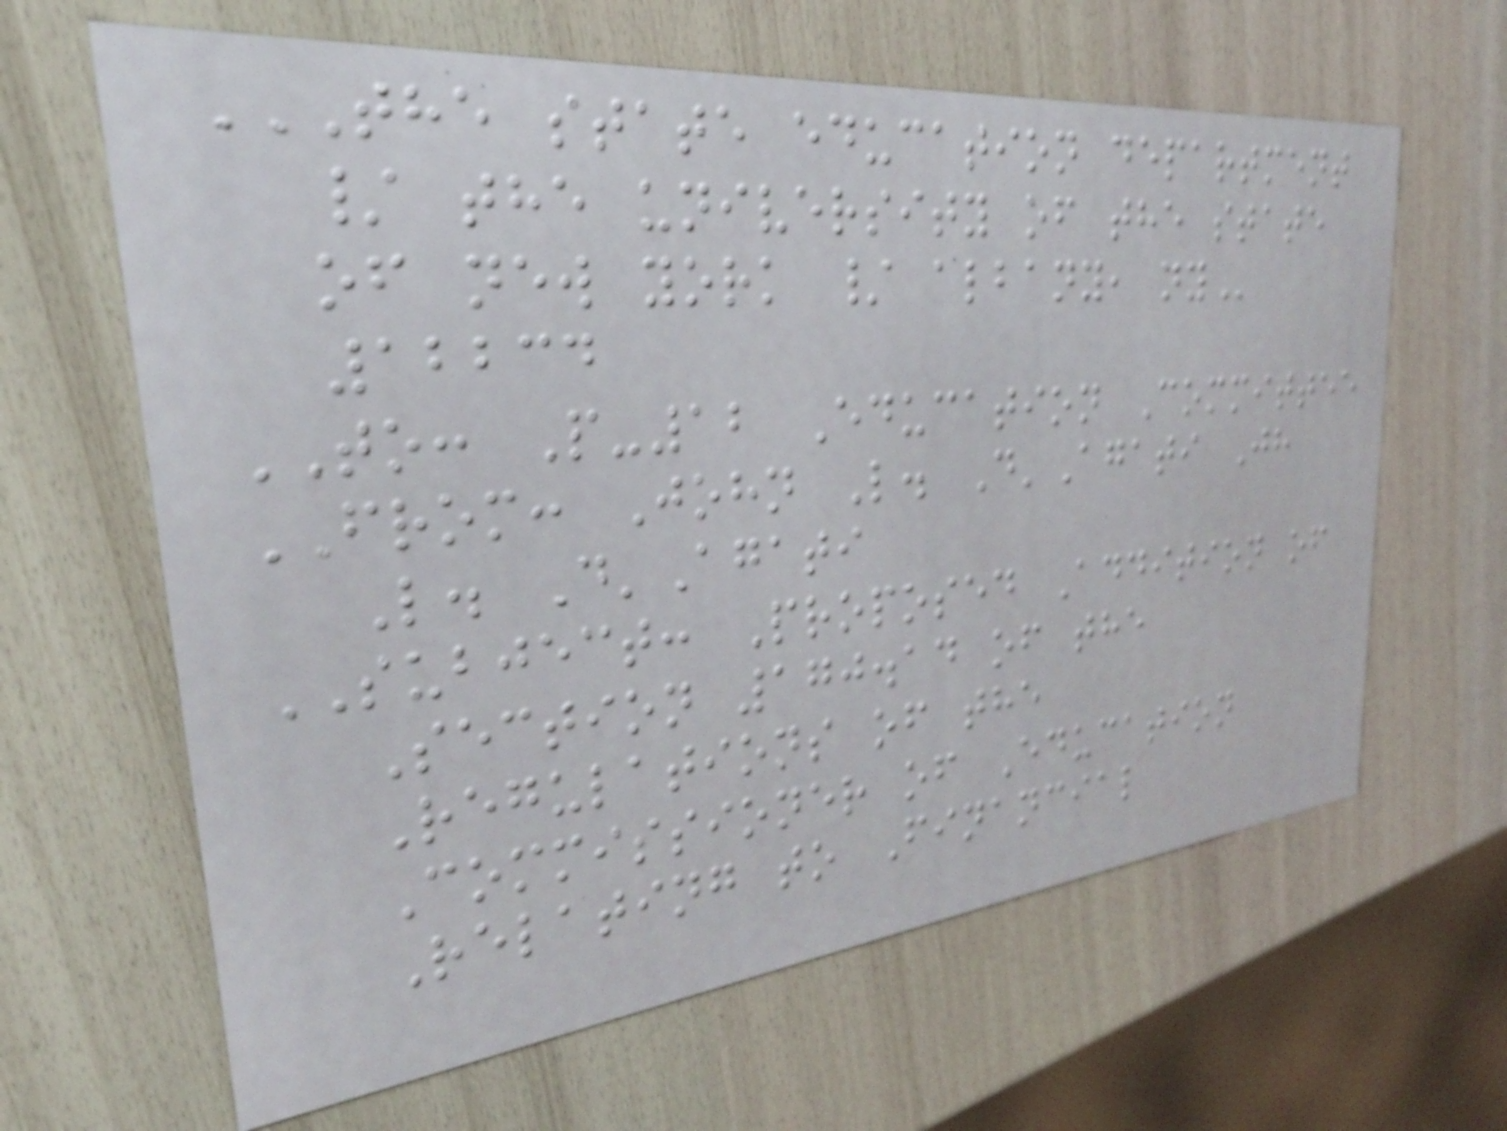THE STATE EDUCATION DEPARTMENT
/ THE UNIVERSITY OF THE STATE
OF NEW YORK / ALBANY, NY
12234
TO: P-12 Education Committee
FROM: John L. D'Agati Jh
L. D'Agati
SUBJECT: Proposed Addition of
Section 170.14 of the
Regulations of the
Commissioner of Education
Relating to Financial
